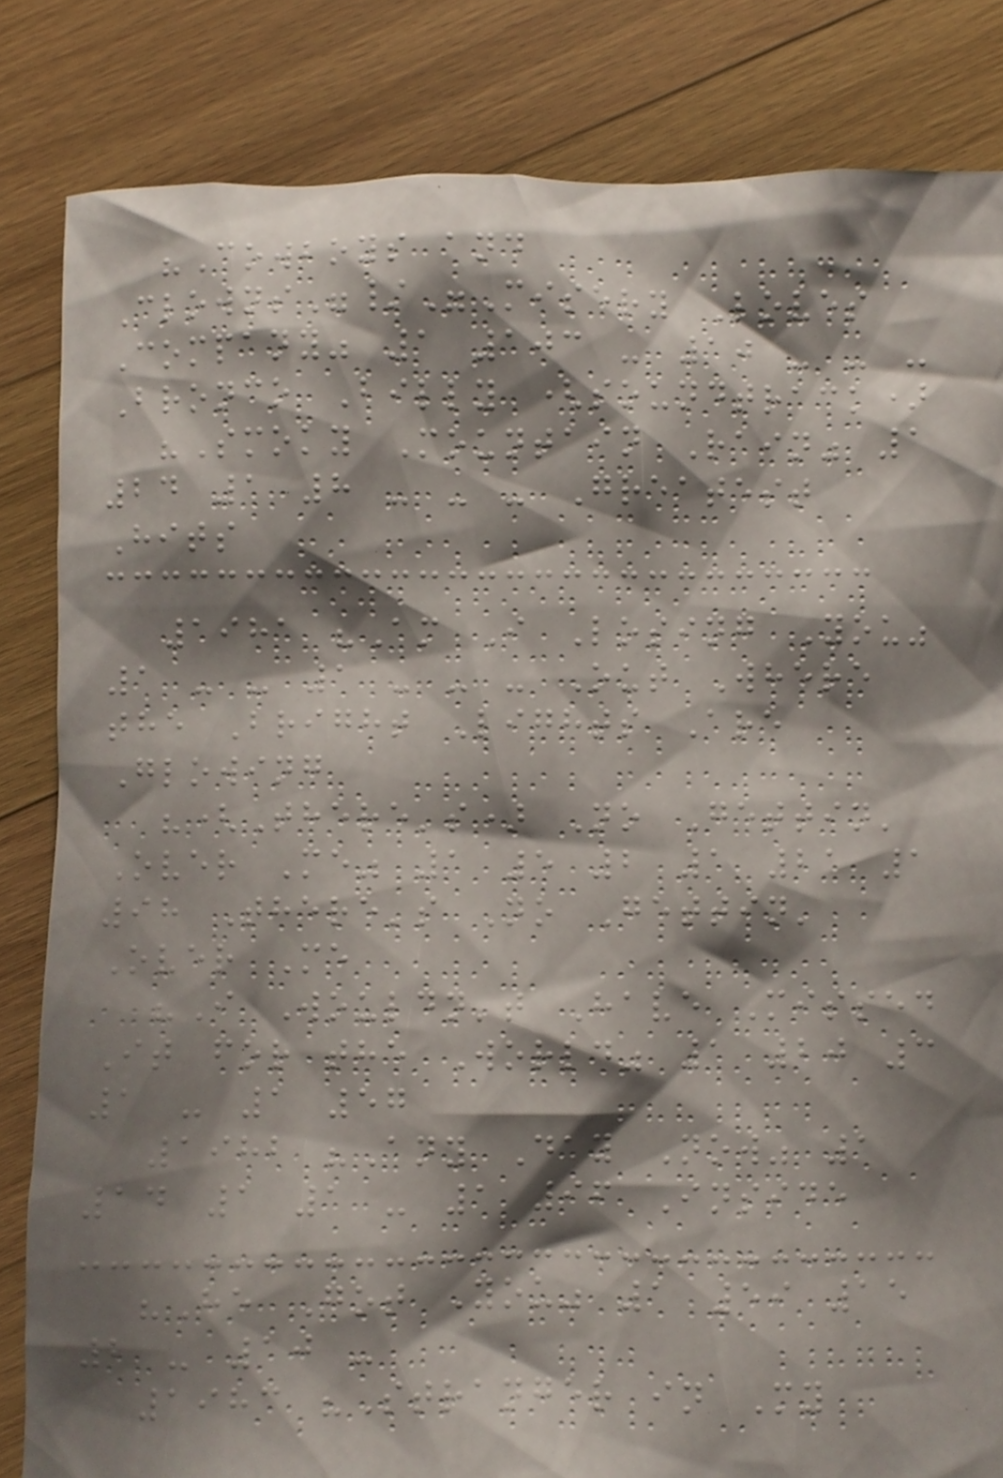"Cowboys and
Clowns"/"Misery Loves
Company" 1 103 - 10 - - -
Bronco Billy (soundtrack)
"Smoky Mountain Rain" 1
24 1 8 - - - Greatest
Hits
1981 "Am I Losing You"
1 - - 1 - - - Out Where
the Bright Lights Are
Glowing
"(There's) No Gettin'
Over Me" 1 5 2 1 21 1
98 There's No Gettin'
Over Me
"I Wouldn't Have Missed
It for the World" 1 20 3
1 - 1 57
1982 "Any Day Now" 1
14 1 1 - 1 96 Inside
"He Got You" 1 59 15
2 - 10 -
1983 "Stranger in My
